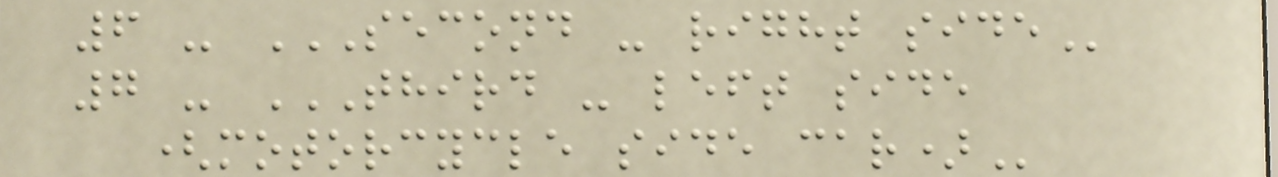6 - SECOND - RIGHT SIDE
7 - THIRD - LEFT SIDE
(MOTORCYCLE SIDE CAR)
